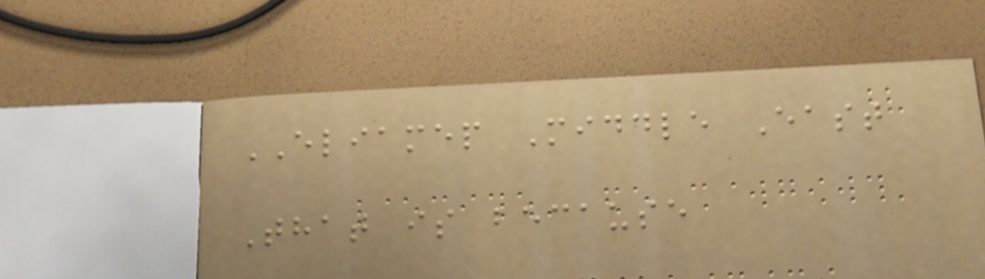ELIAMEP Middle East
That is because
